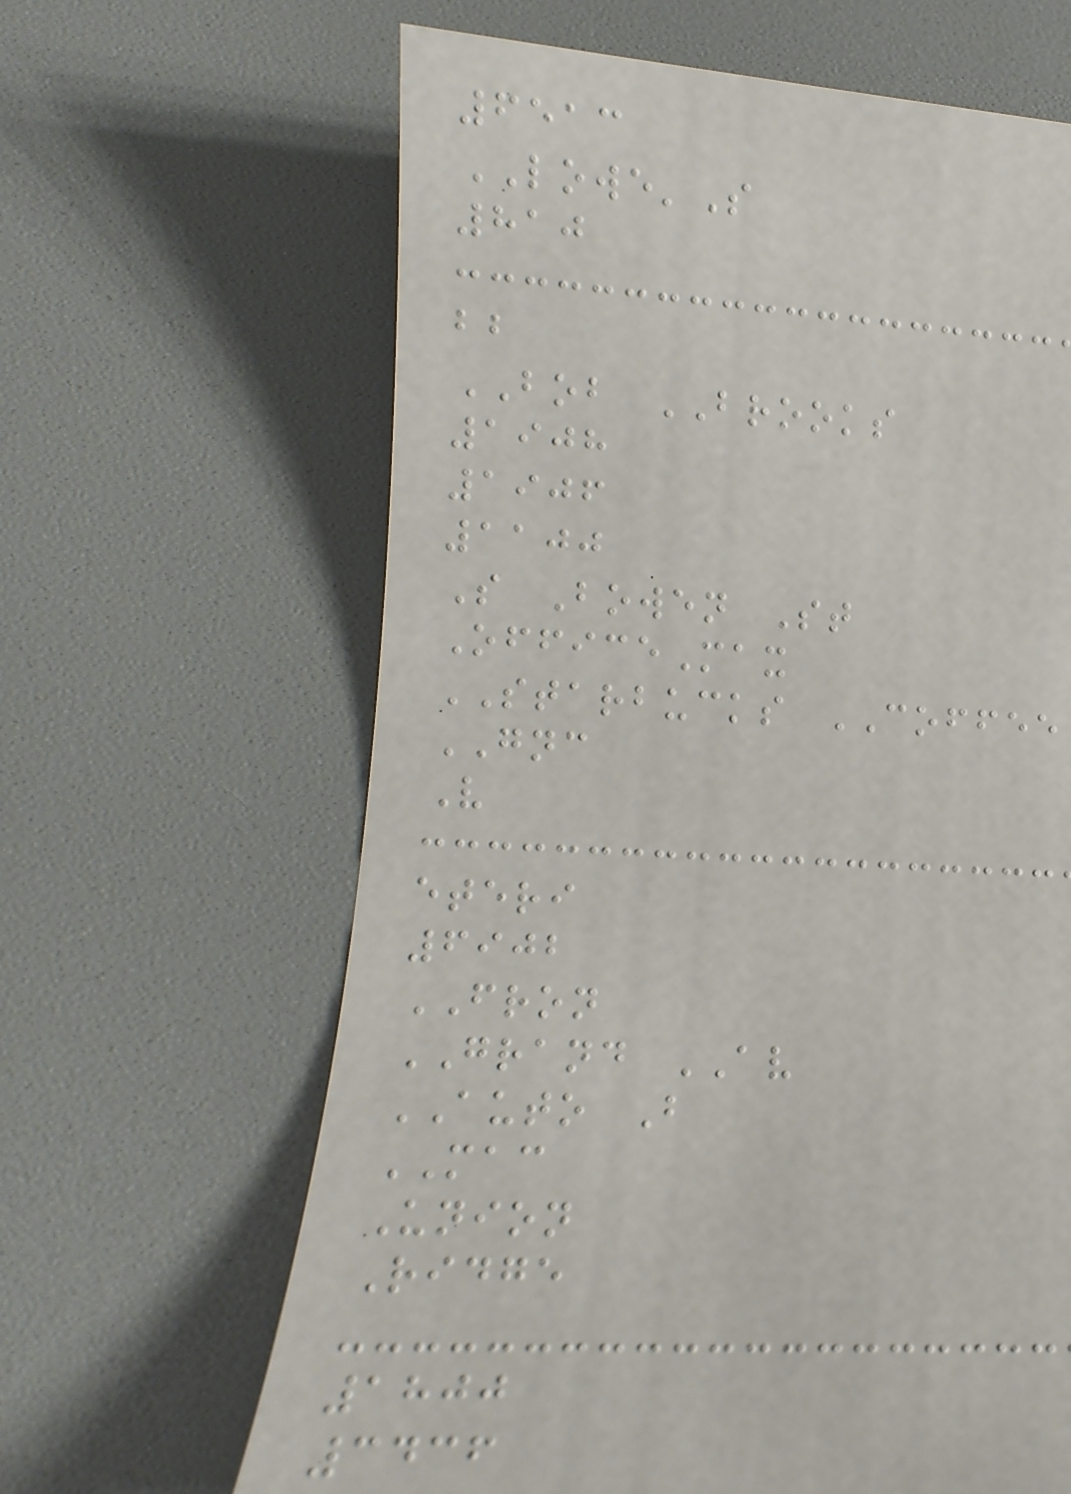6513
LOWE'S
810
bb
BOB BROOKS
1908
1906
1100
S Bowen St
OfficeMax
STARBUCKS COFFEE
GNC
V
eteri
6902
FRON
GRAND AV
AUTO B
MAC
Union
Ridge
1800
3436
